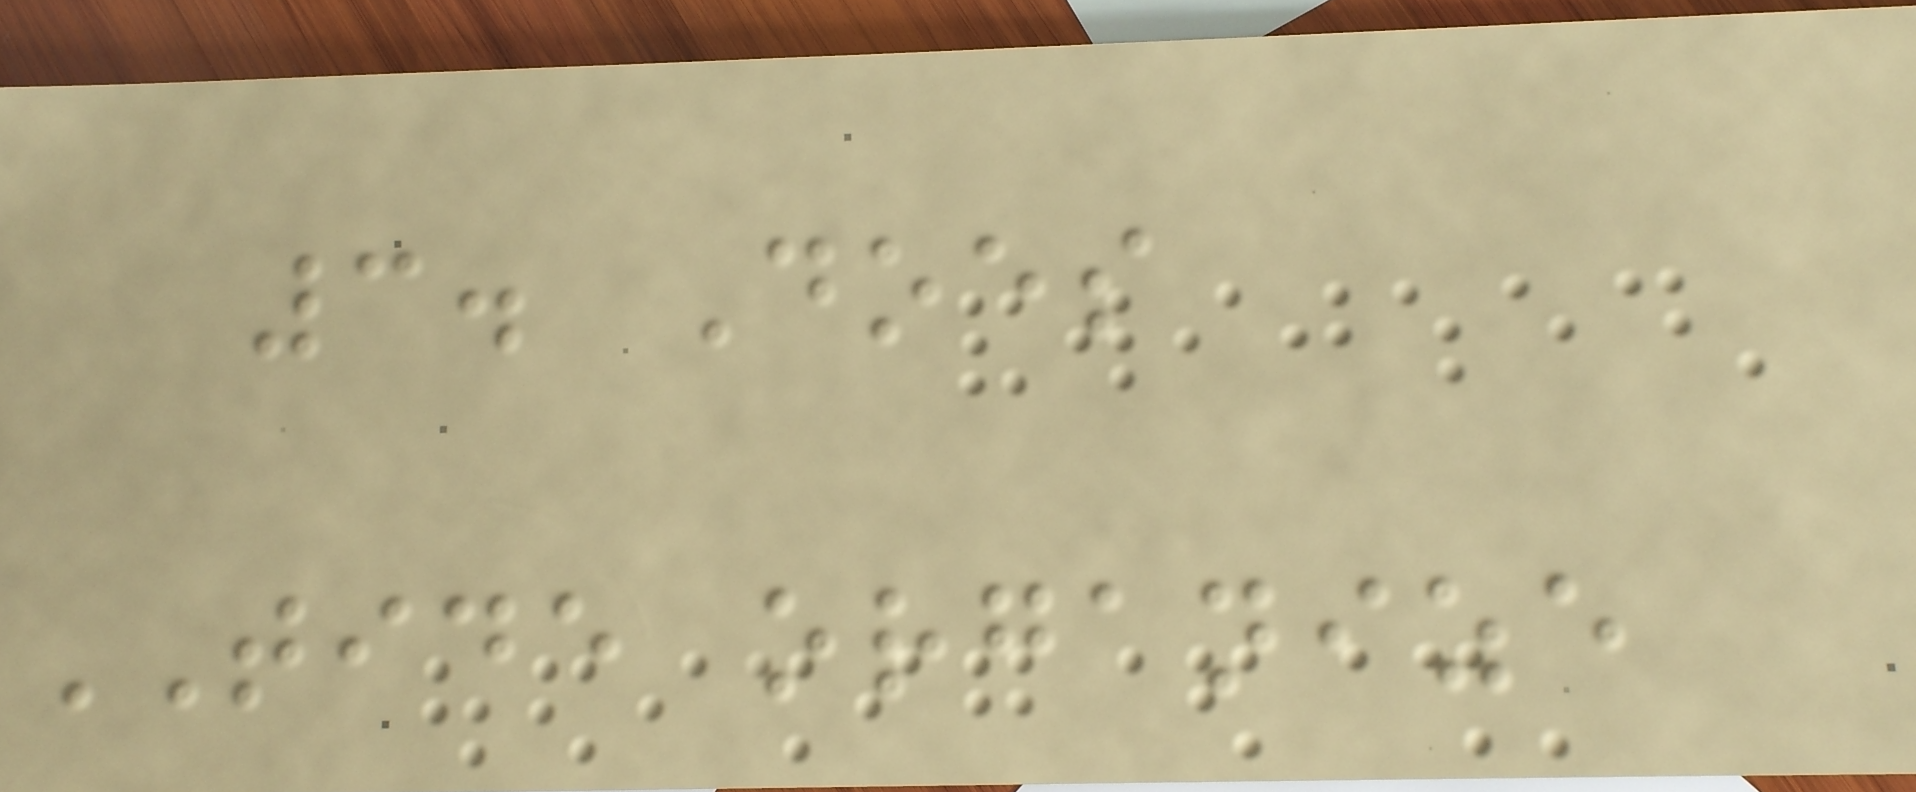3. Does
TIDE organize
